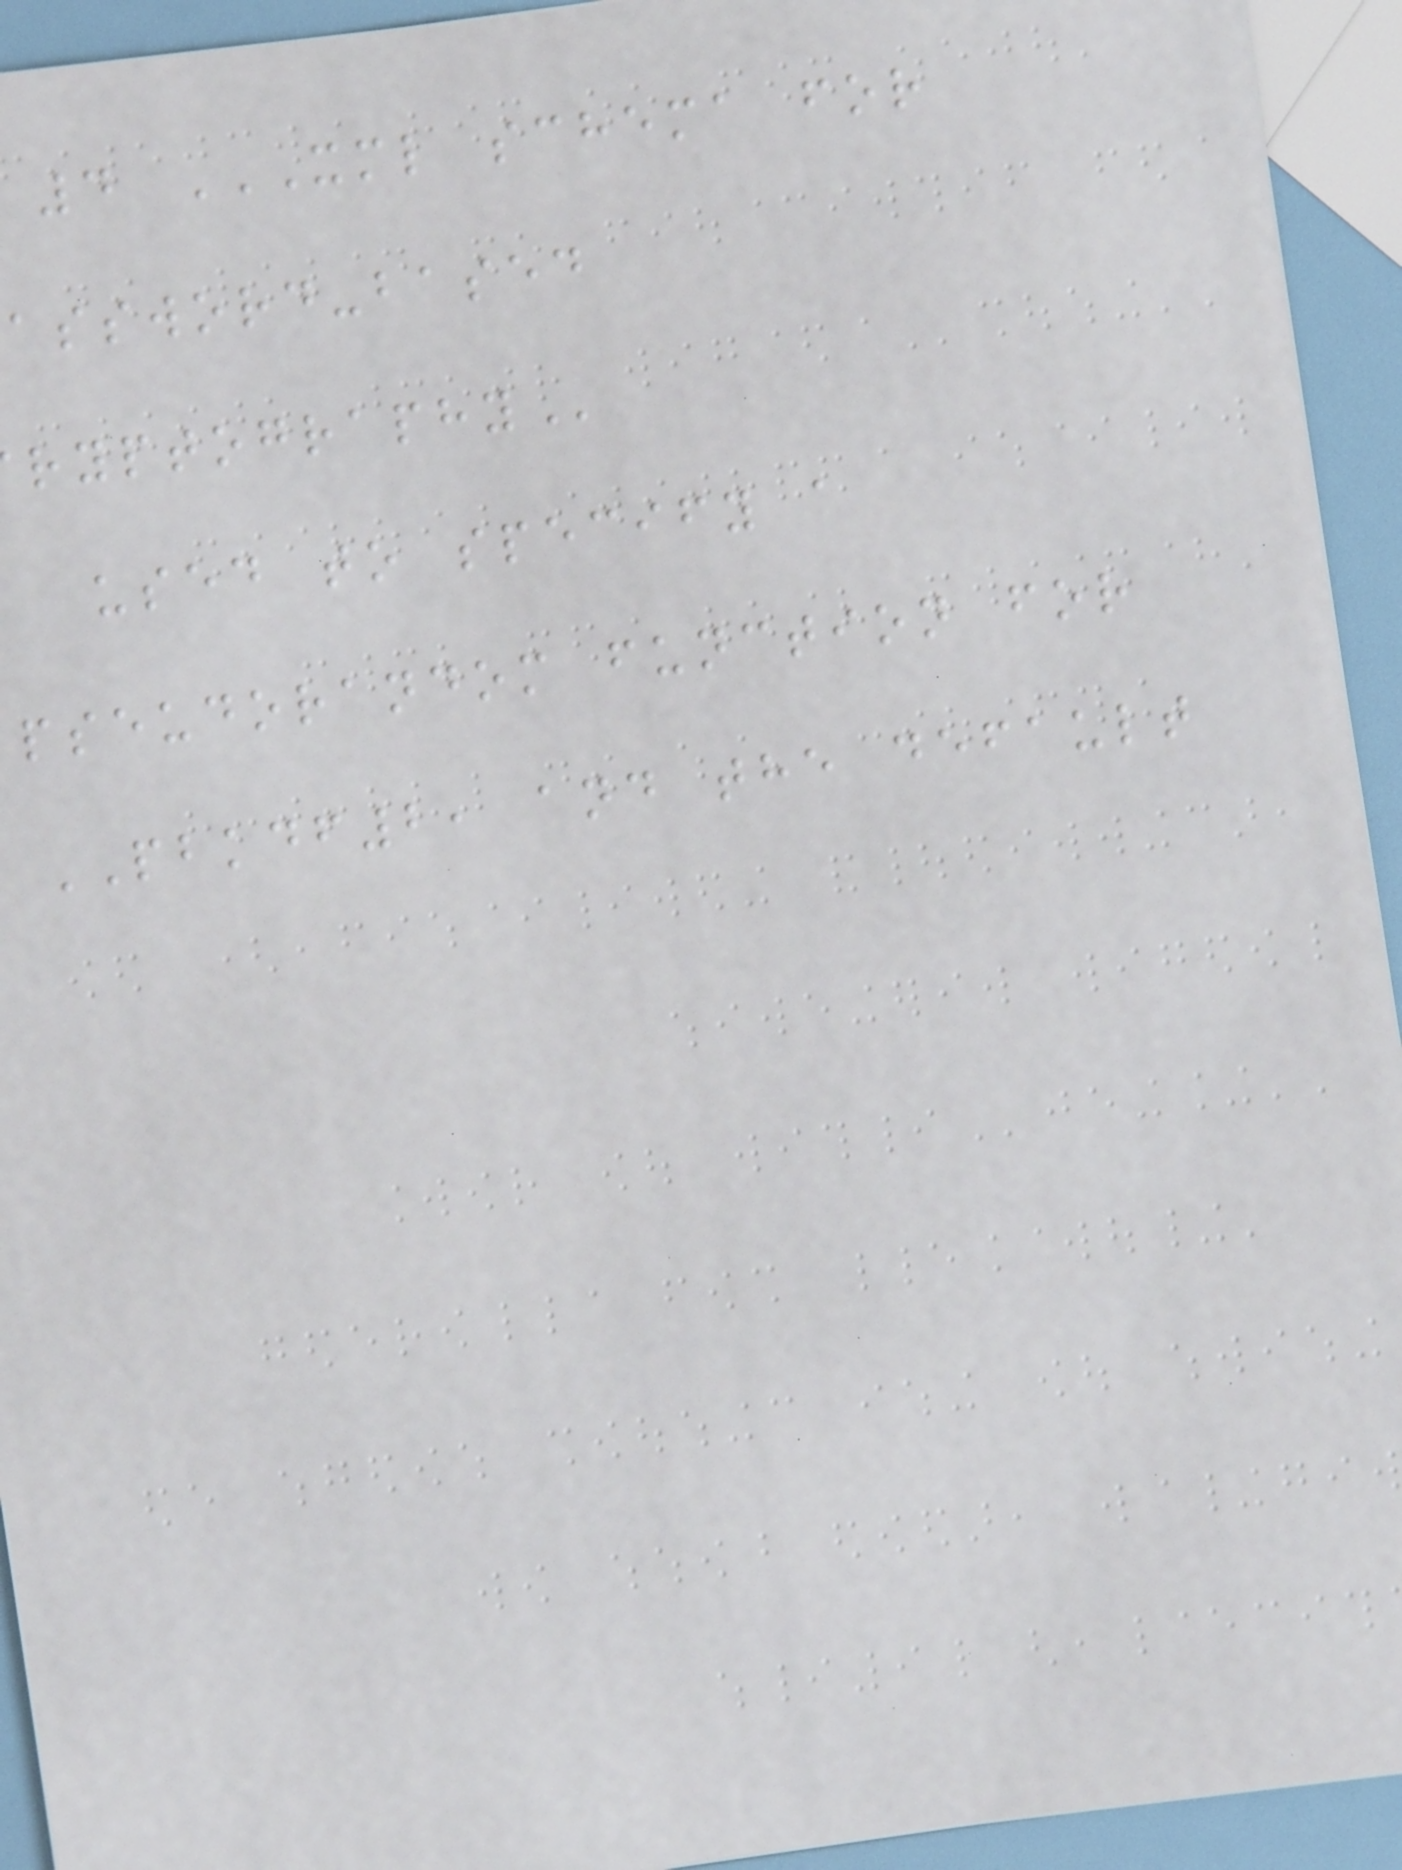4 XML SCHEMA FOR
assword-based
used to specify a
pseudorandom function for
PBKDF2, and the default
